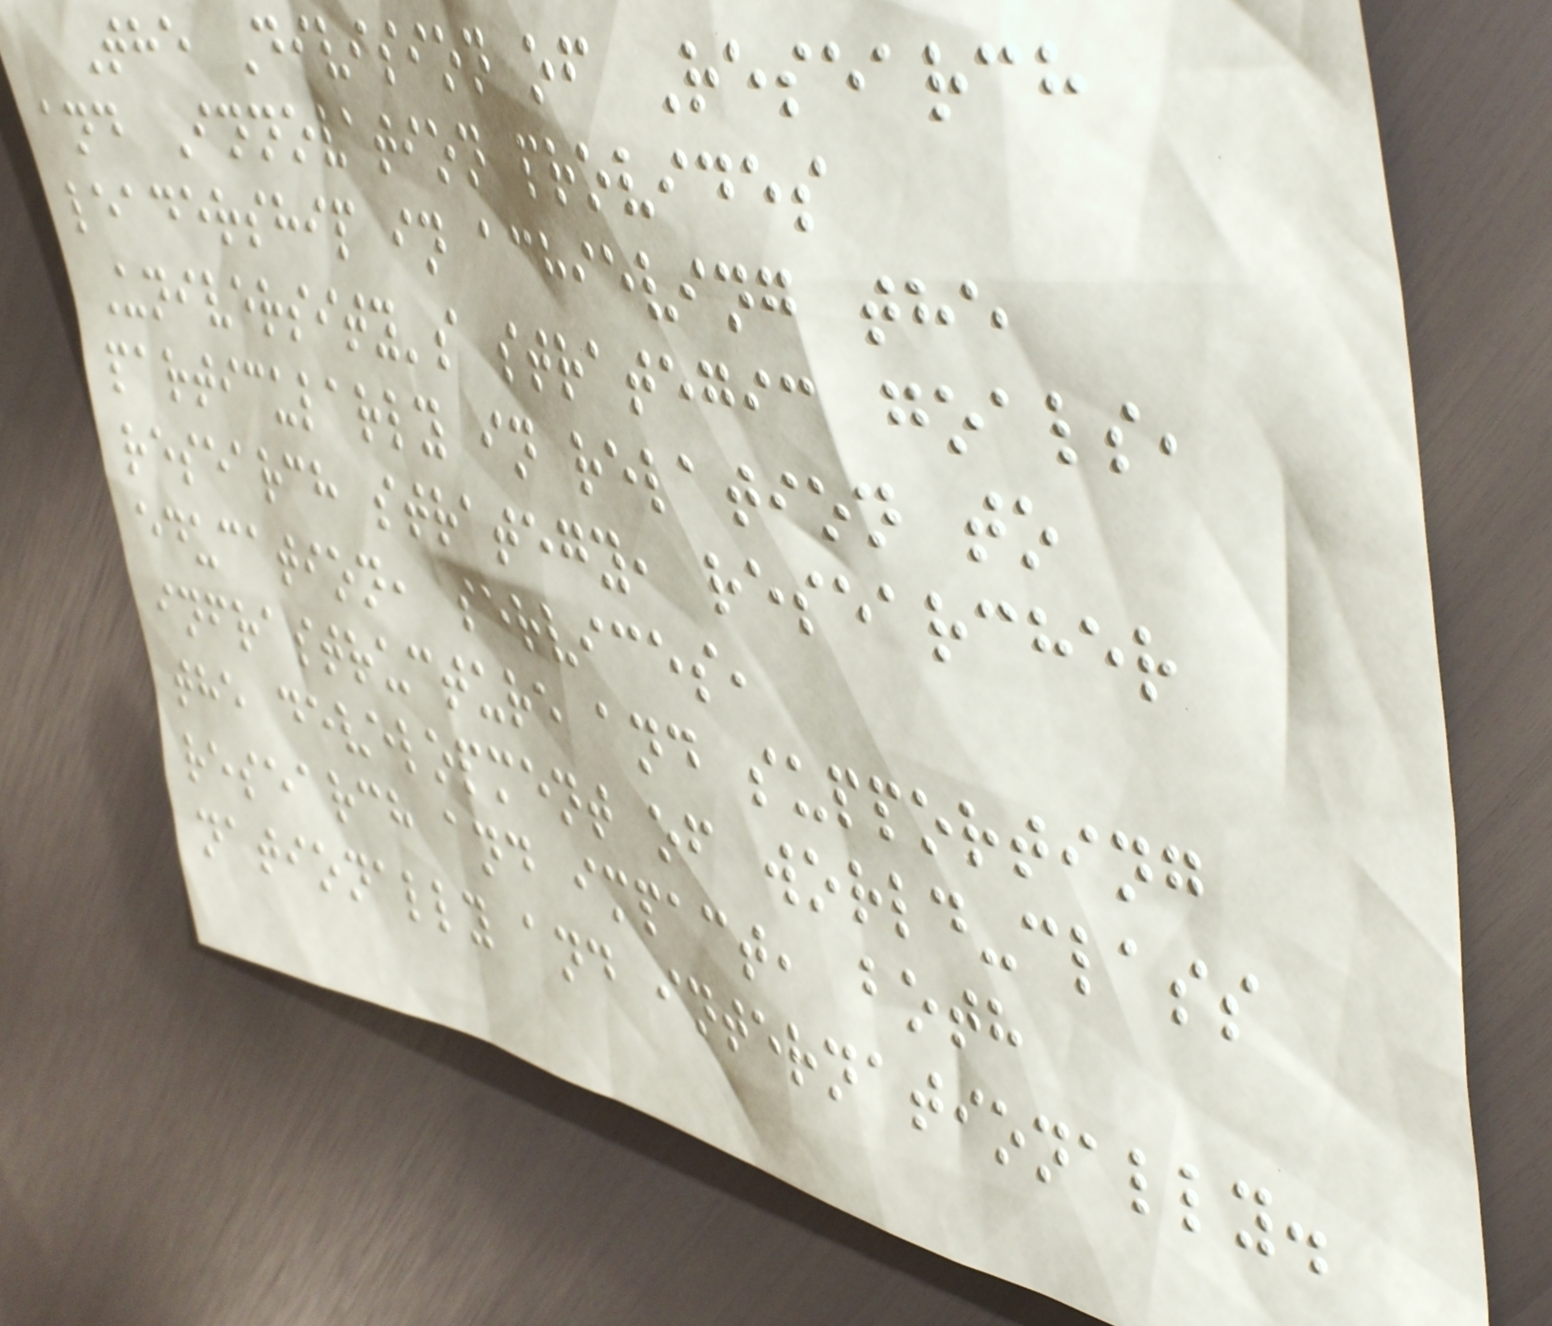The Division of Research
and Innovation provides
leadership in achieving the
University's strategic goals,
particularly in relation to
research strategy, researcher
education, services,
infrastructure and supporting
the development of world-class
research and impact, both
nationally and internationally.
